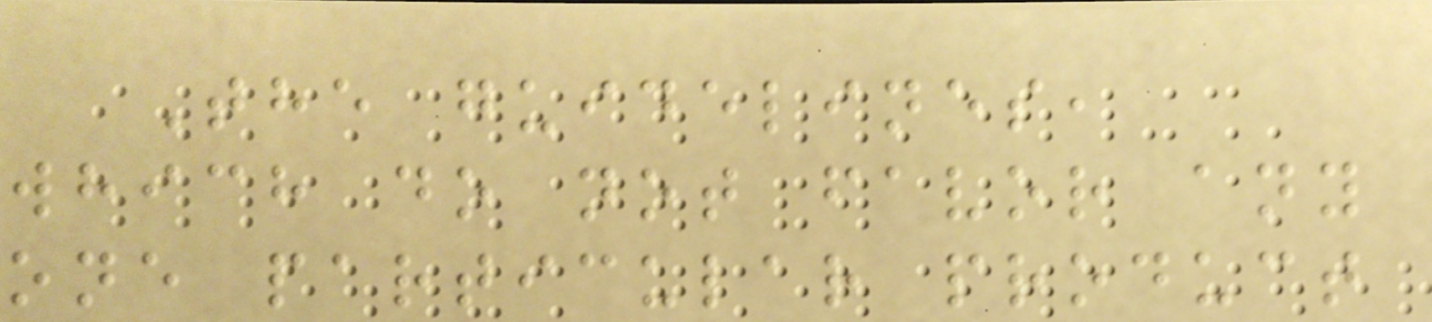The guidelines,
which do not favor any
one particular product
